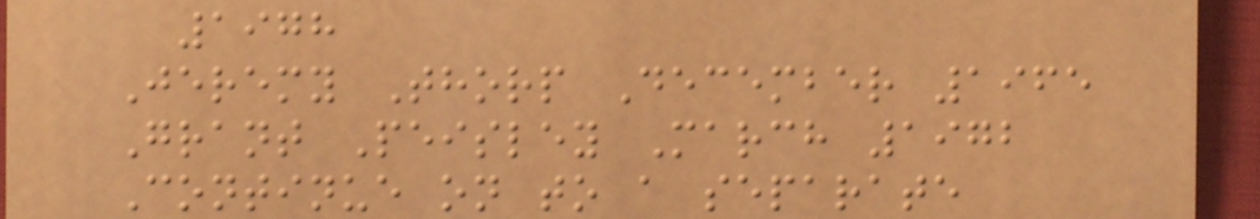1978
Jeremy Thorp December 1965
Grant Peisley March 1972
Continue on to a separate
